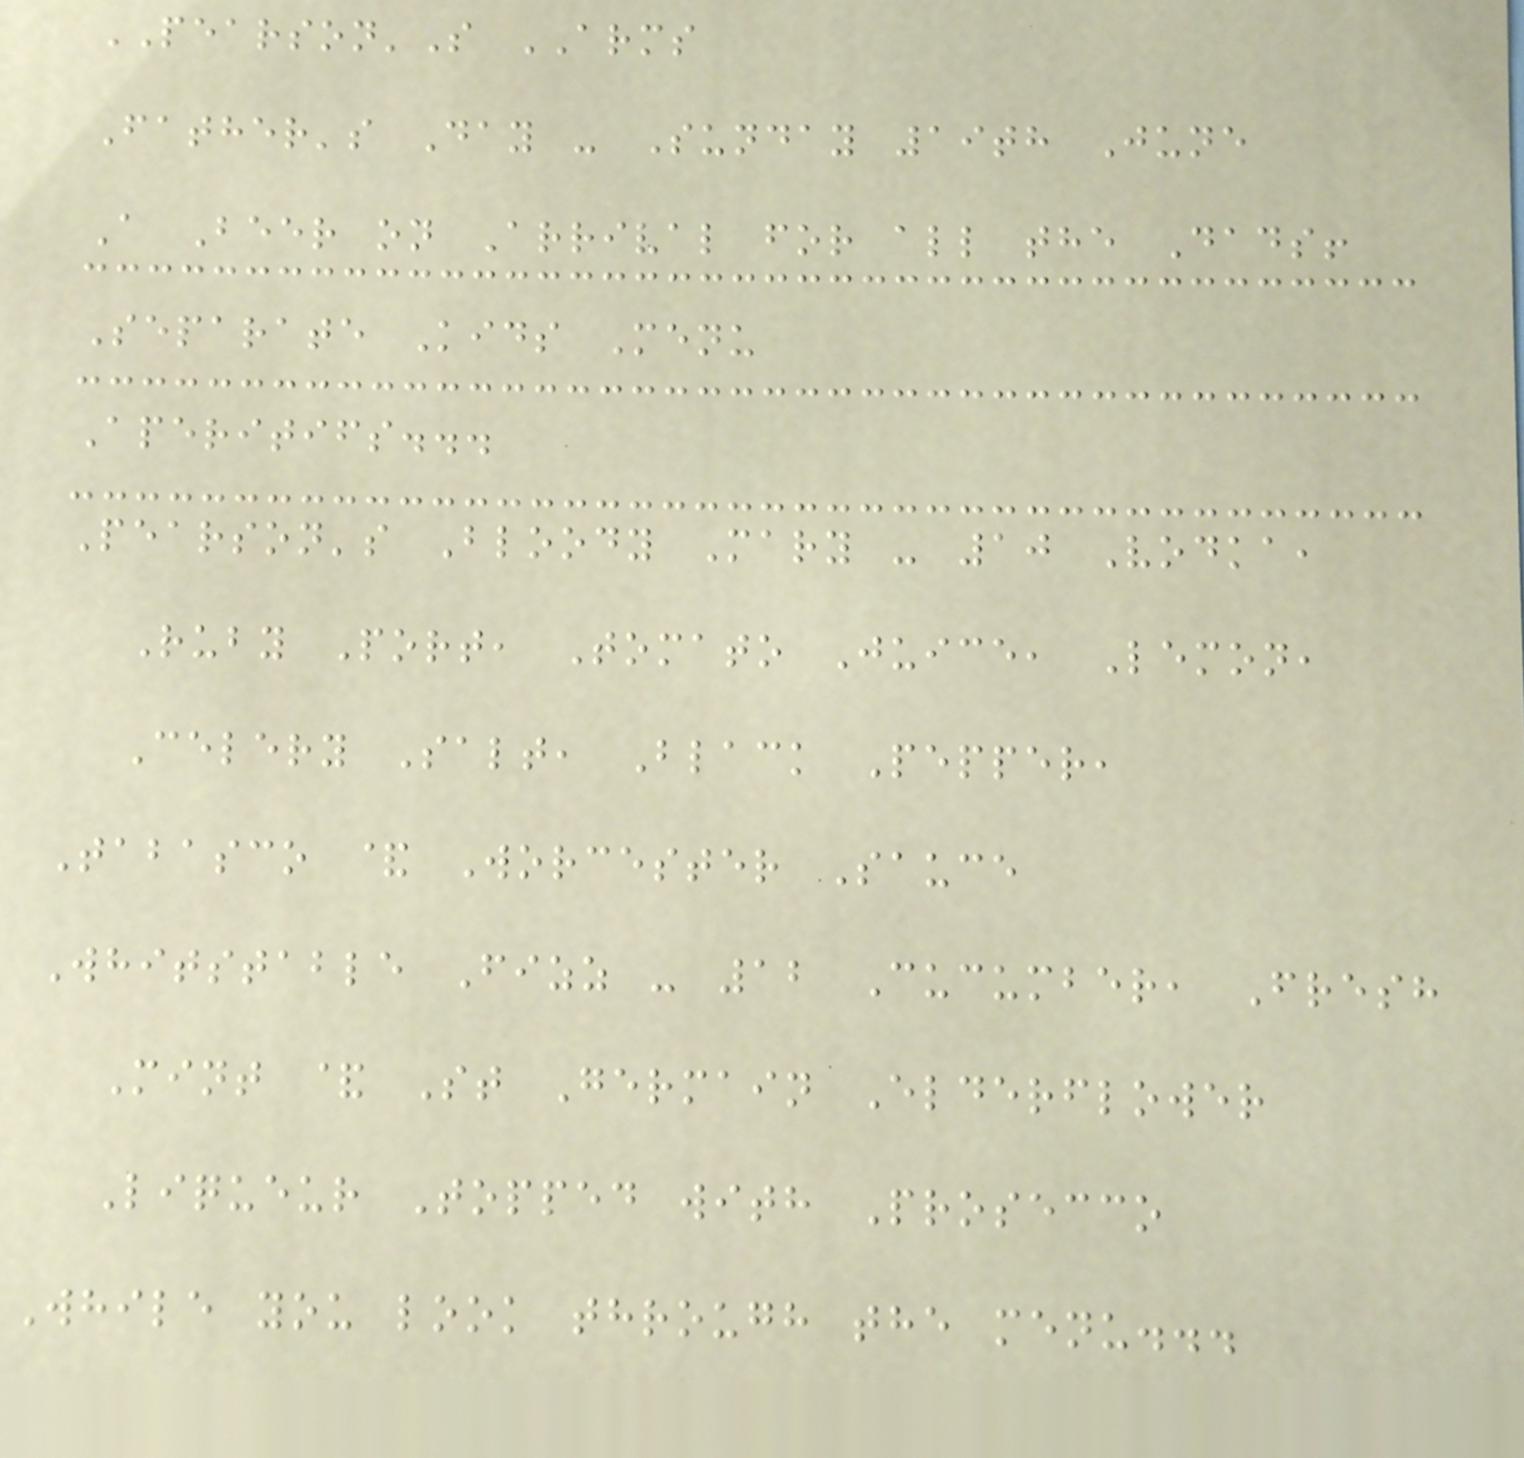PEARSON'S ARMS
Father's Day - Sunday 19th June
A Beer on Arrival for all the Dads!
Separate Kids Menu
Aperitifs...
Pearson's Bloody Mary - 10 Vodka,
Ruby Port, Tomato Juice, Lemon,
Celery Salt, Black Pepper,
Tabasco & Worcester Sauce
Whitstable Fizz - 12 Cucumber, Fresh
Mint & St Germain Elderflower
Liqueur Topped with Prosecco
While you look through the menu...
